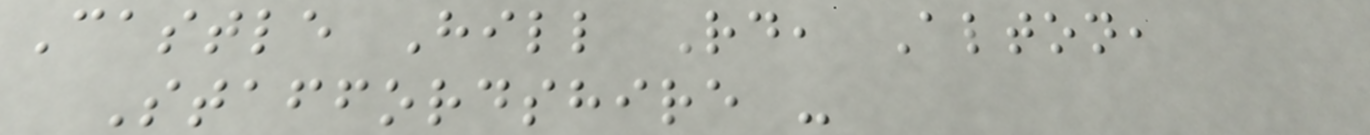Castle Hill Rd, Alton,
Staffordshire -
